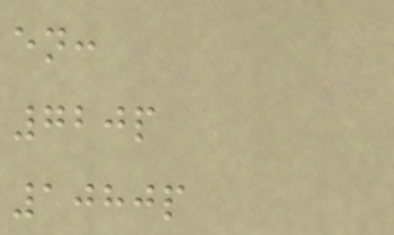en:
720p
1080p
